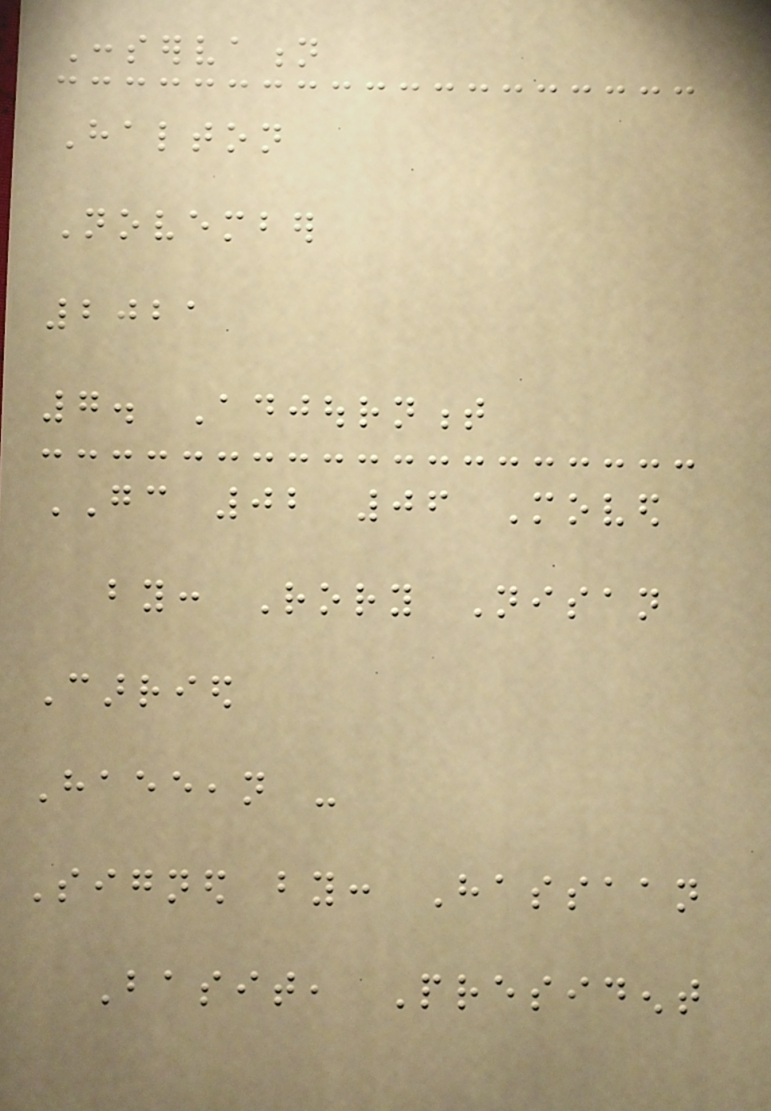Conservation
Halton
November
2021
7. Adjournment
GC 02 06 Moved
by: Rory Nisan
Carried
Haeeean -
Signed by: Hassaan
Basit, President
